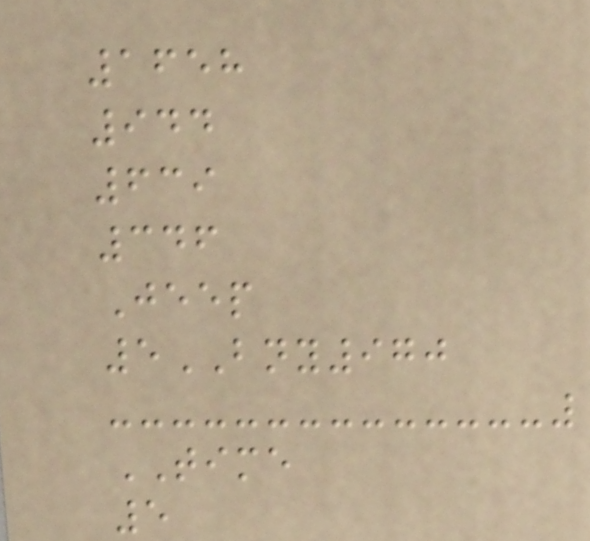1658
944
639
346
Jeep
5BNY970
TIME
5
